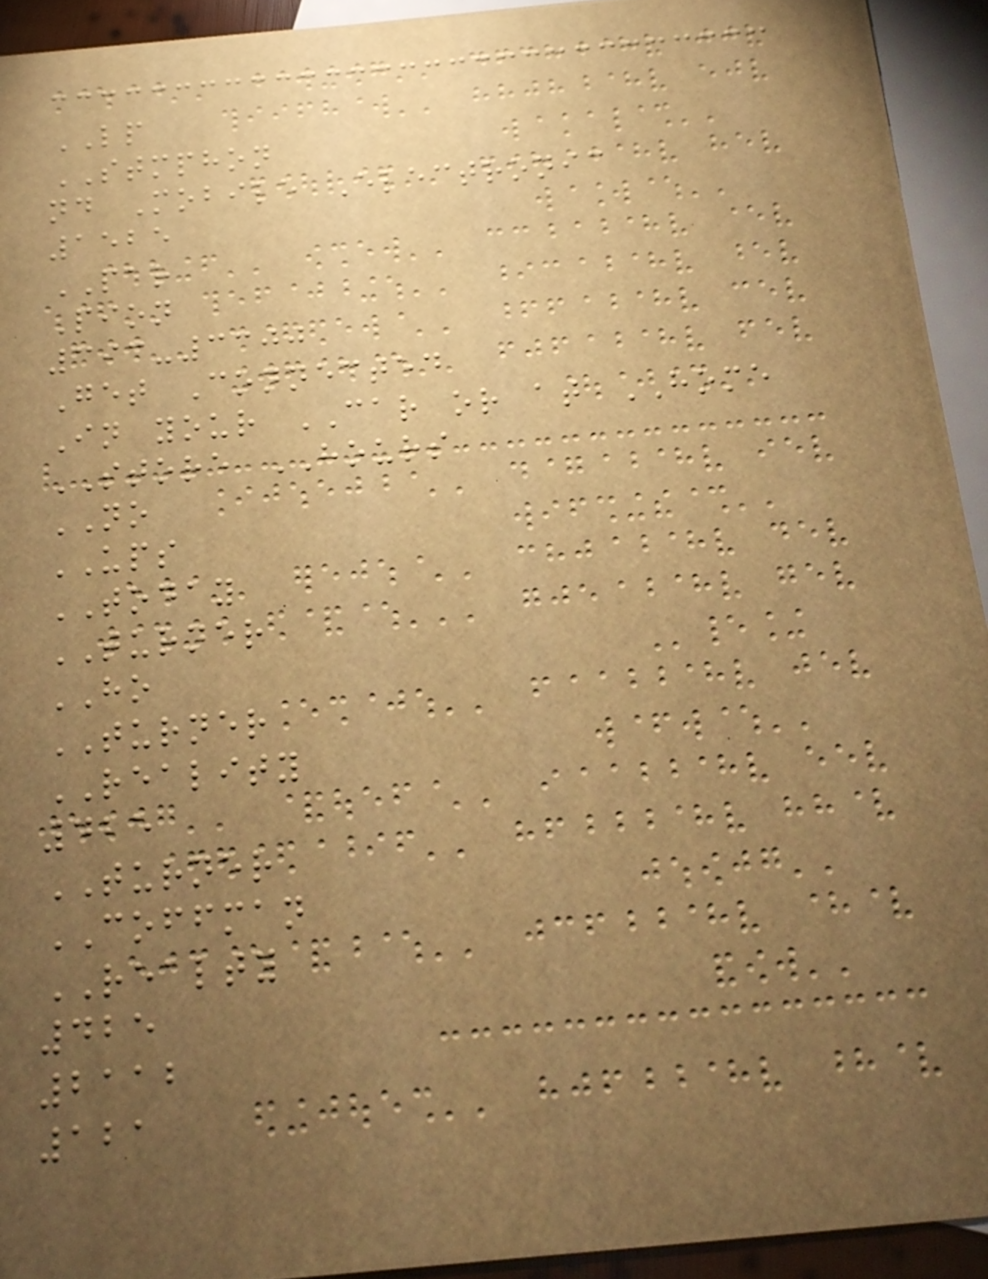LP
STMPHON
nd Mobile Electronic
1525
PAR
Pion
393-3300
Get Connected
In your CAR or at HOME
STORE HOURS
NO
UPS
TODAY
TURNER
HO
TURNER
REALITY
425
TURNER
COFFMAN
REALTY
425
2112
121
